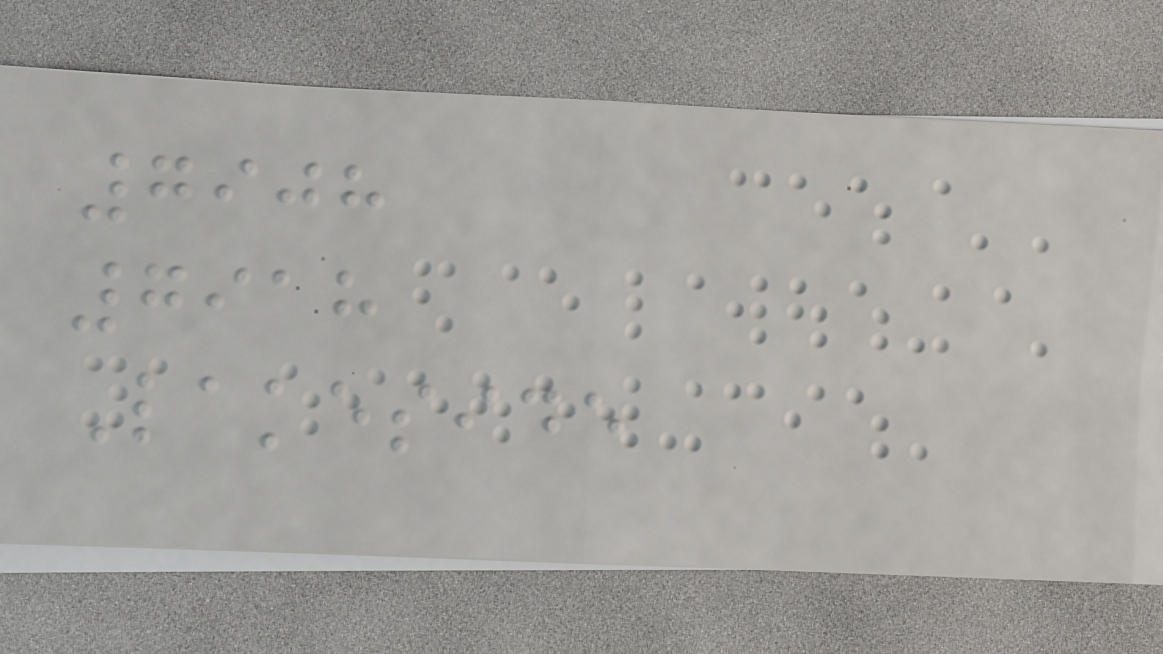7908
7918
Lakeside
